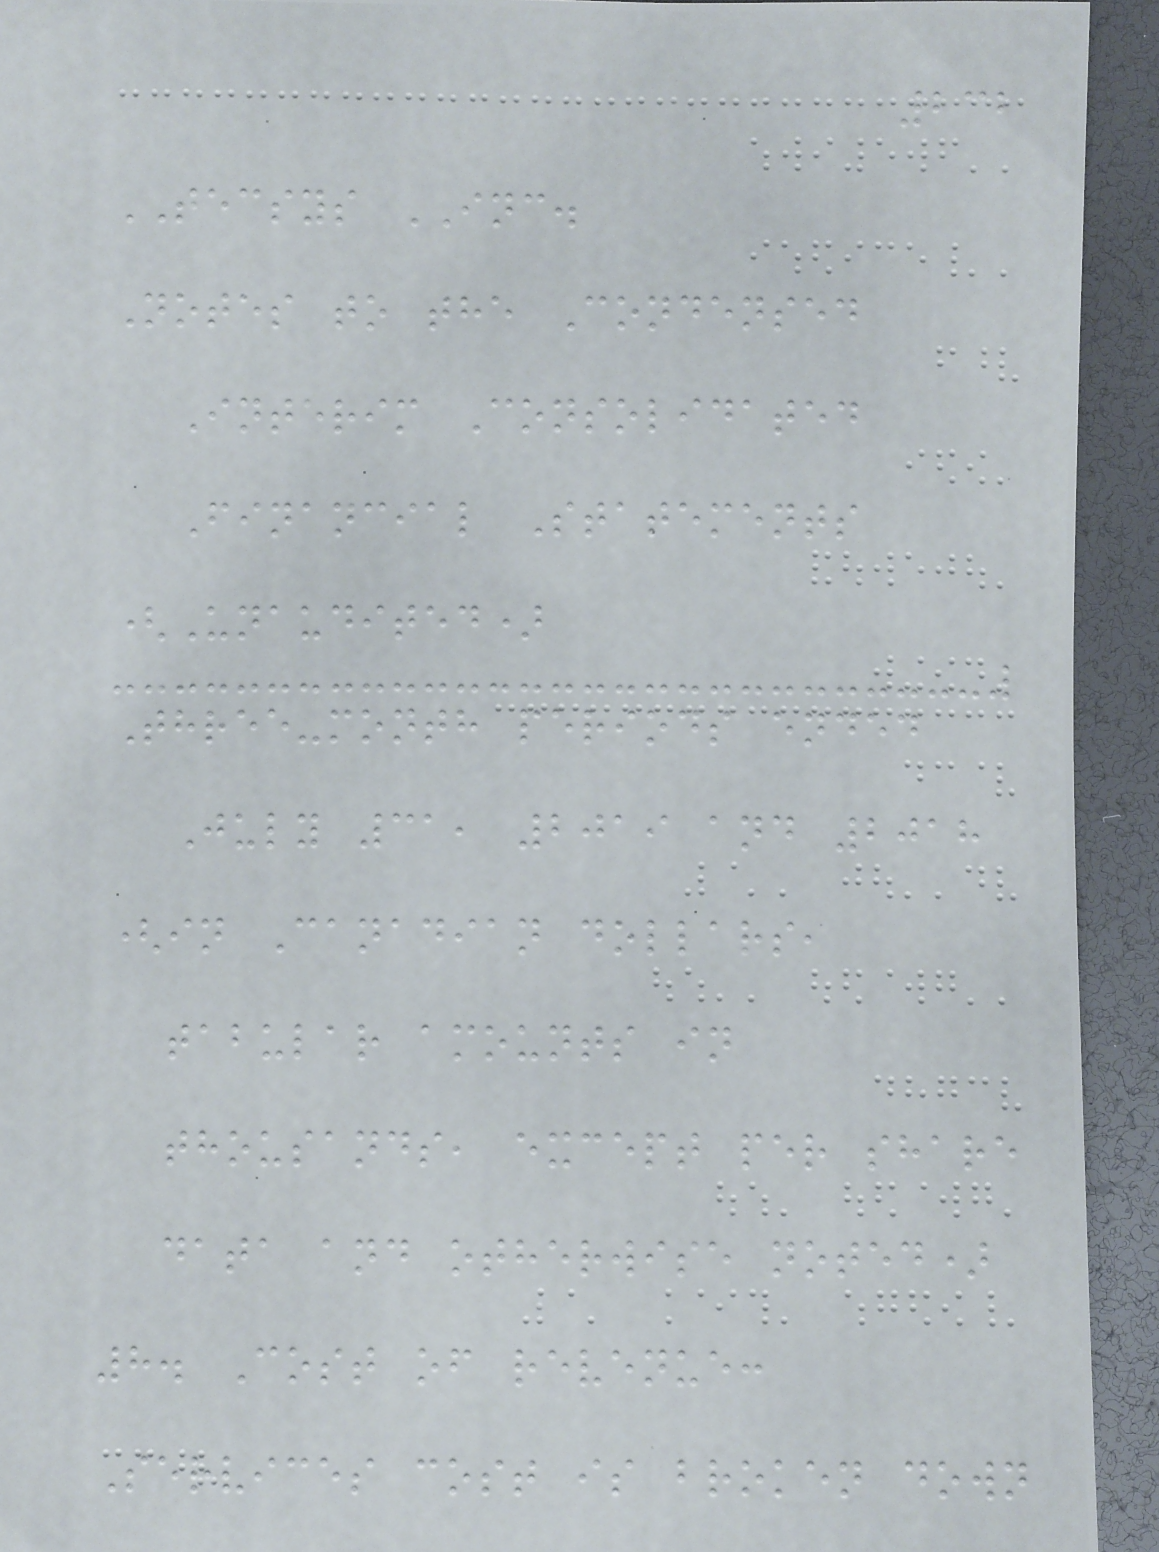232
TECSYS INC.
Notes to the Condensed
Interim Consolidated
Financial Statements
(Unaudited)
Three-month periods ended
July 31, 2019 and 2018
(in Canadian dollars,
tabular amounts in
thousands, except per share
data and otherwise noted)
8. Cost of revenue:
Services cost is broken down
